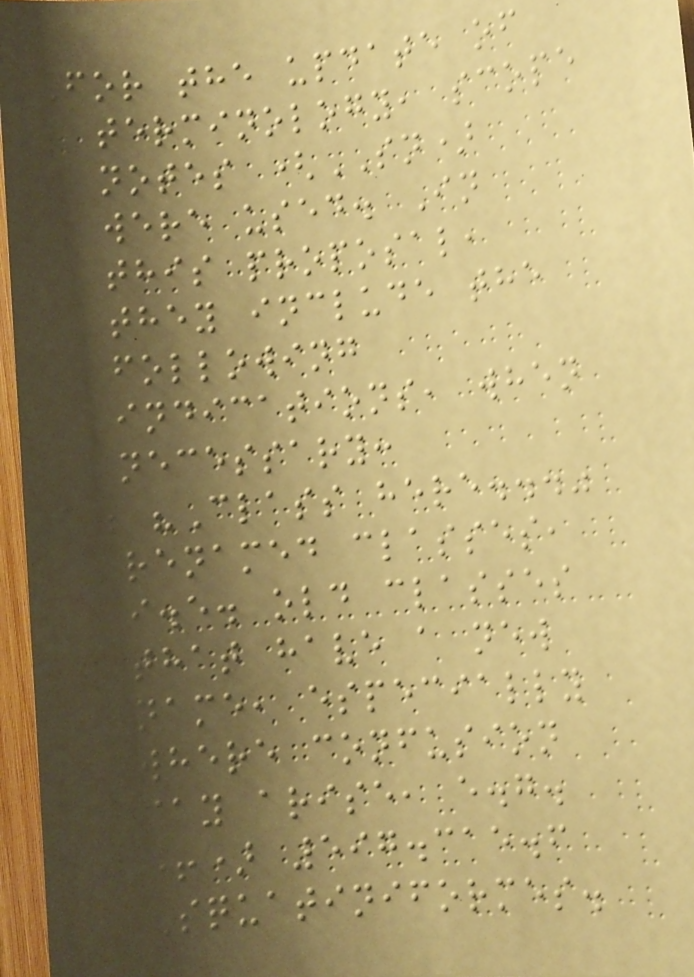For the update of
terminology, scope
notes (SN)
were used. In
this proposal,
they include the
following
indications, when
necessary:
a. "Class here..."
renamed classes,
i.e. old classes
that have a new
name, especially
where confusion
may arise, e.g.
(+) 597.315.6
Squatiniformes.
